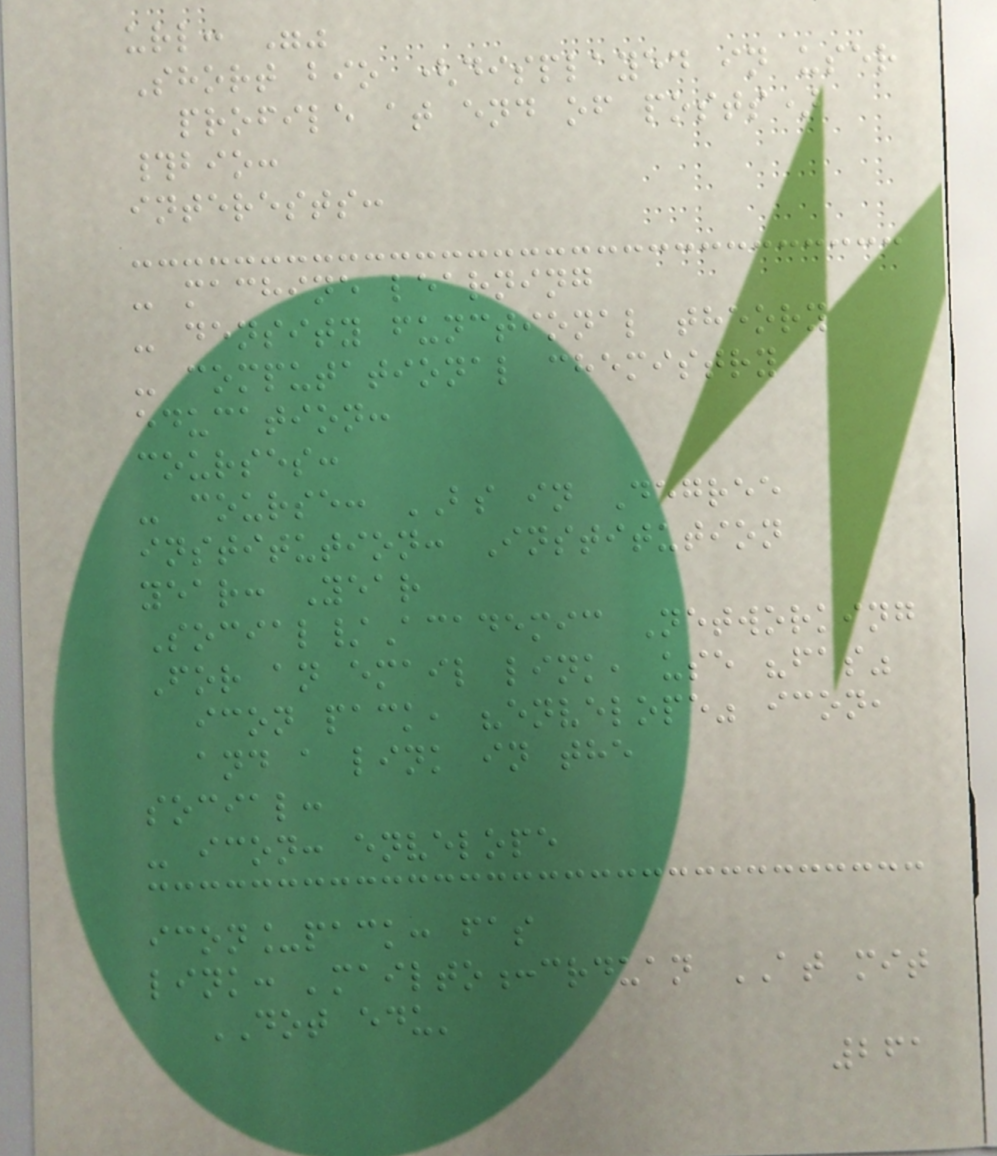url: ""
Short bio (displayed in user
profile at end of posts)
#bio:
interests:
- machine learning
- density functional theory
- computational chemistry
education:
courses:
- course: BS in Degree
institution: Institution
year: Year
Social/Academic Networking
For an email link, use "fas"
icon pack, "envelope" icon,
and a link in the
social:
- icon: envelope
icon_pack: fas
link: 'mailto:crduan AT mit
DOT edu'
261
